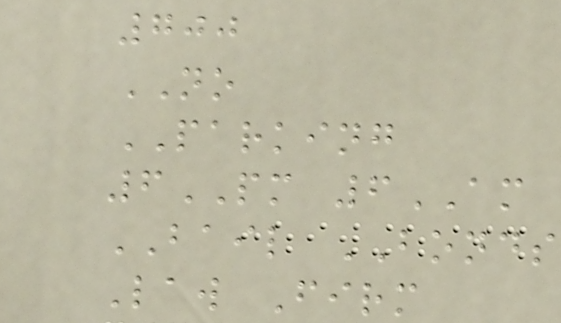700
NO
PARKING
6PM 6AM
BAIL BONDS
Law Firm
